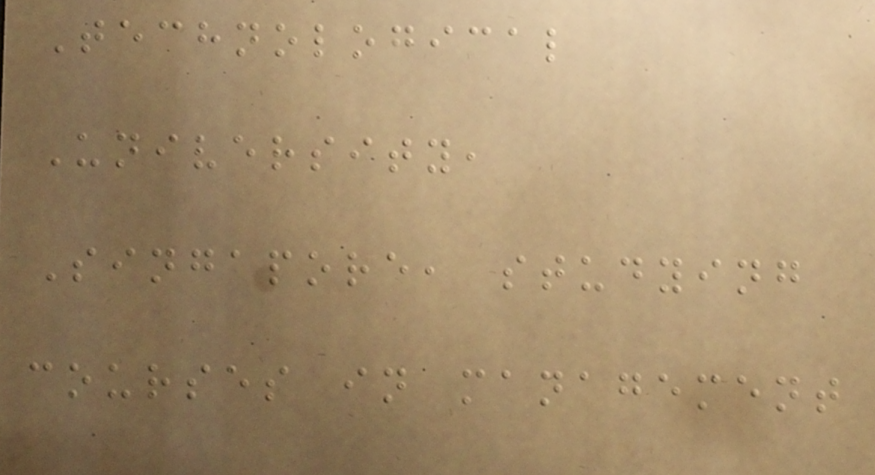Technological
University,
Singapore, studying
courses in management
